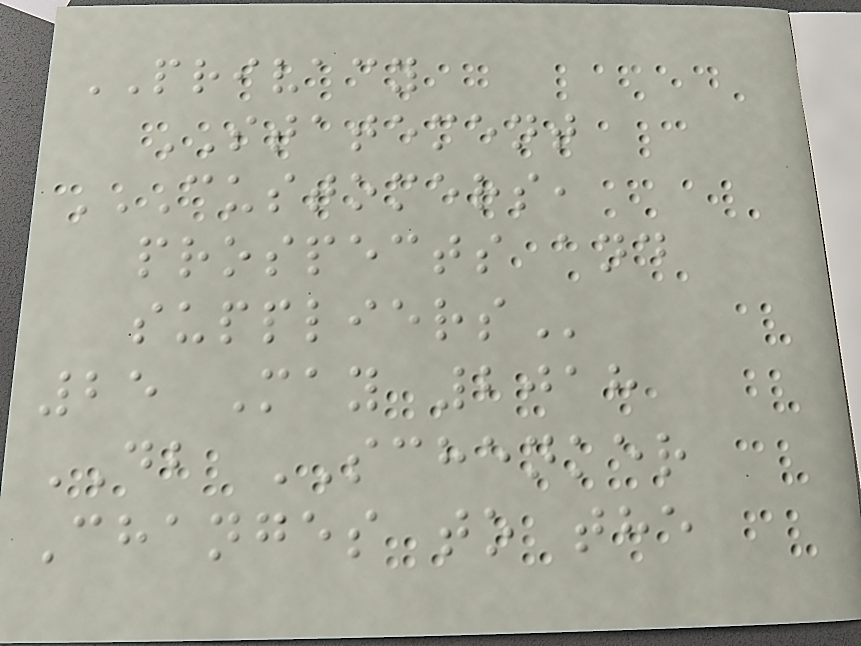PRIVACY
STATEMENT
CUSTOMERS,
PROSPECTS AND
SUPPLIERS
25 May 2018
DB SCHENKER
Changes to the
